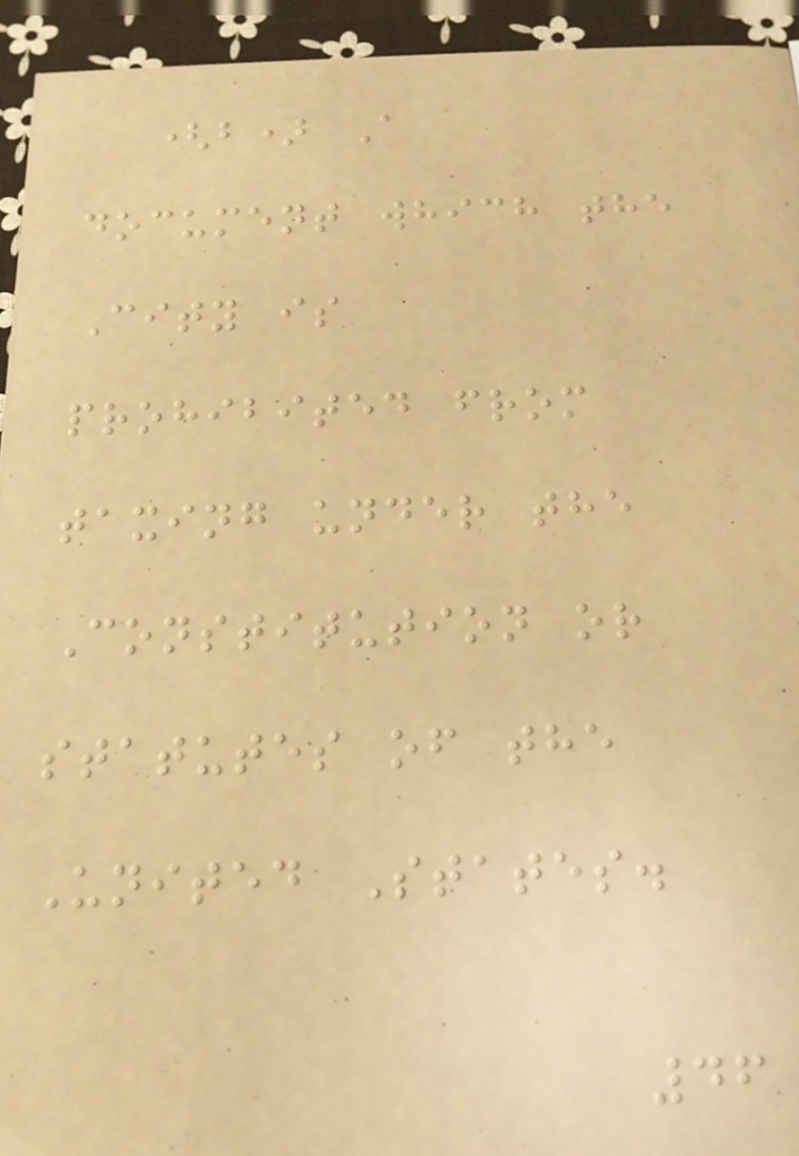(b) A
document which the
City is
prohibited from
taxing under the
Constitution or
statutes of the
United States.
46
